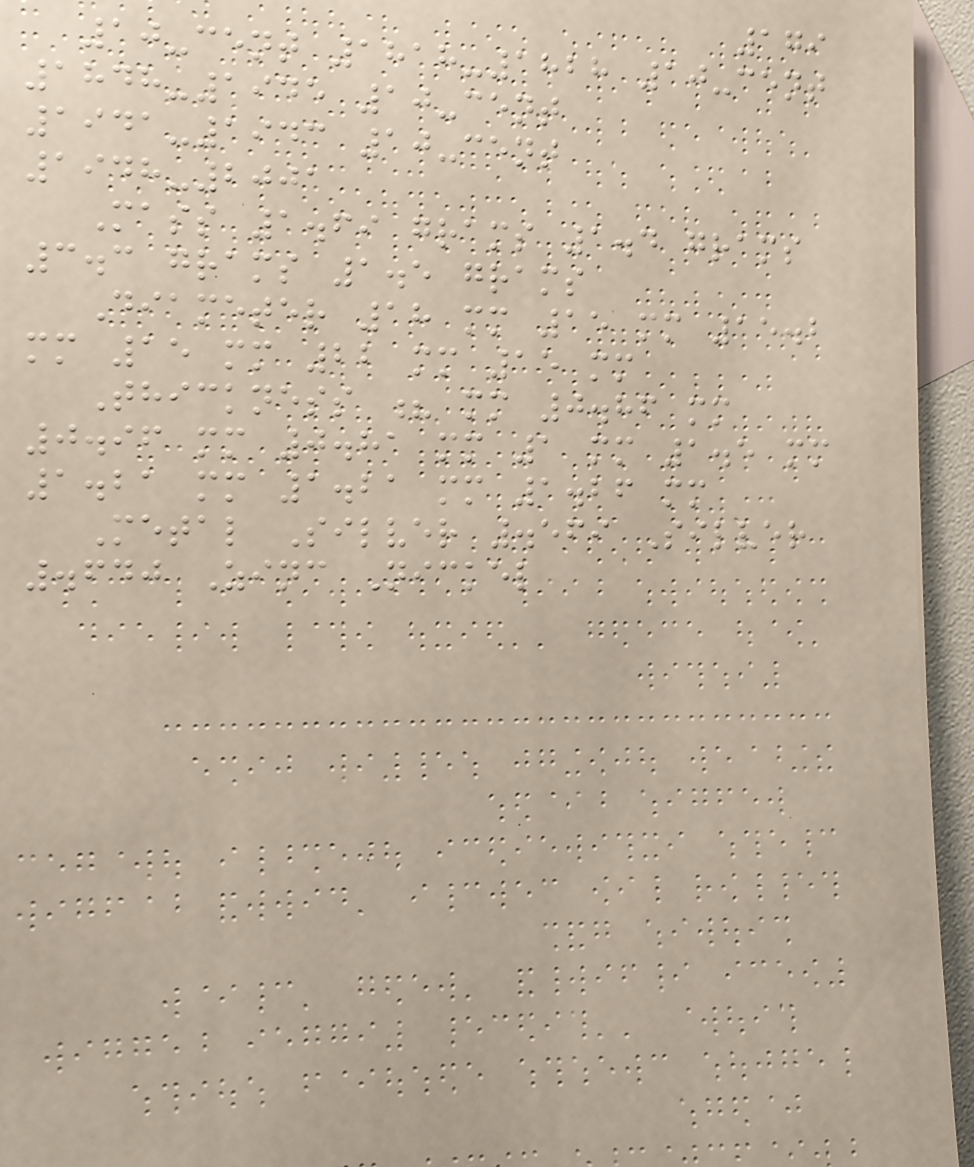179
10-cent 1818-1828 10-cent
1848-1945 10-cent
1941-1943 10-cent
1948-2001
Mass 1.69 grams 1.4 grams
3.3 grams 1.5 grams
Diameter 18 mm 15 mm 15.2
mm 15 mm 22 mm 15 mm
Thickness ? mm 0.86 mm
0.96 mm 0.81 mm 1 mm 1.5 mm
1.21 mm 1.21 mm 1.26 mm
Metal Silver .569 Silver
.640 Zinc Nickel
